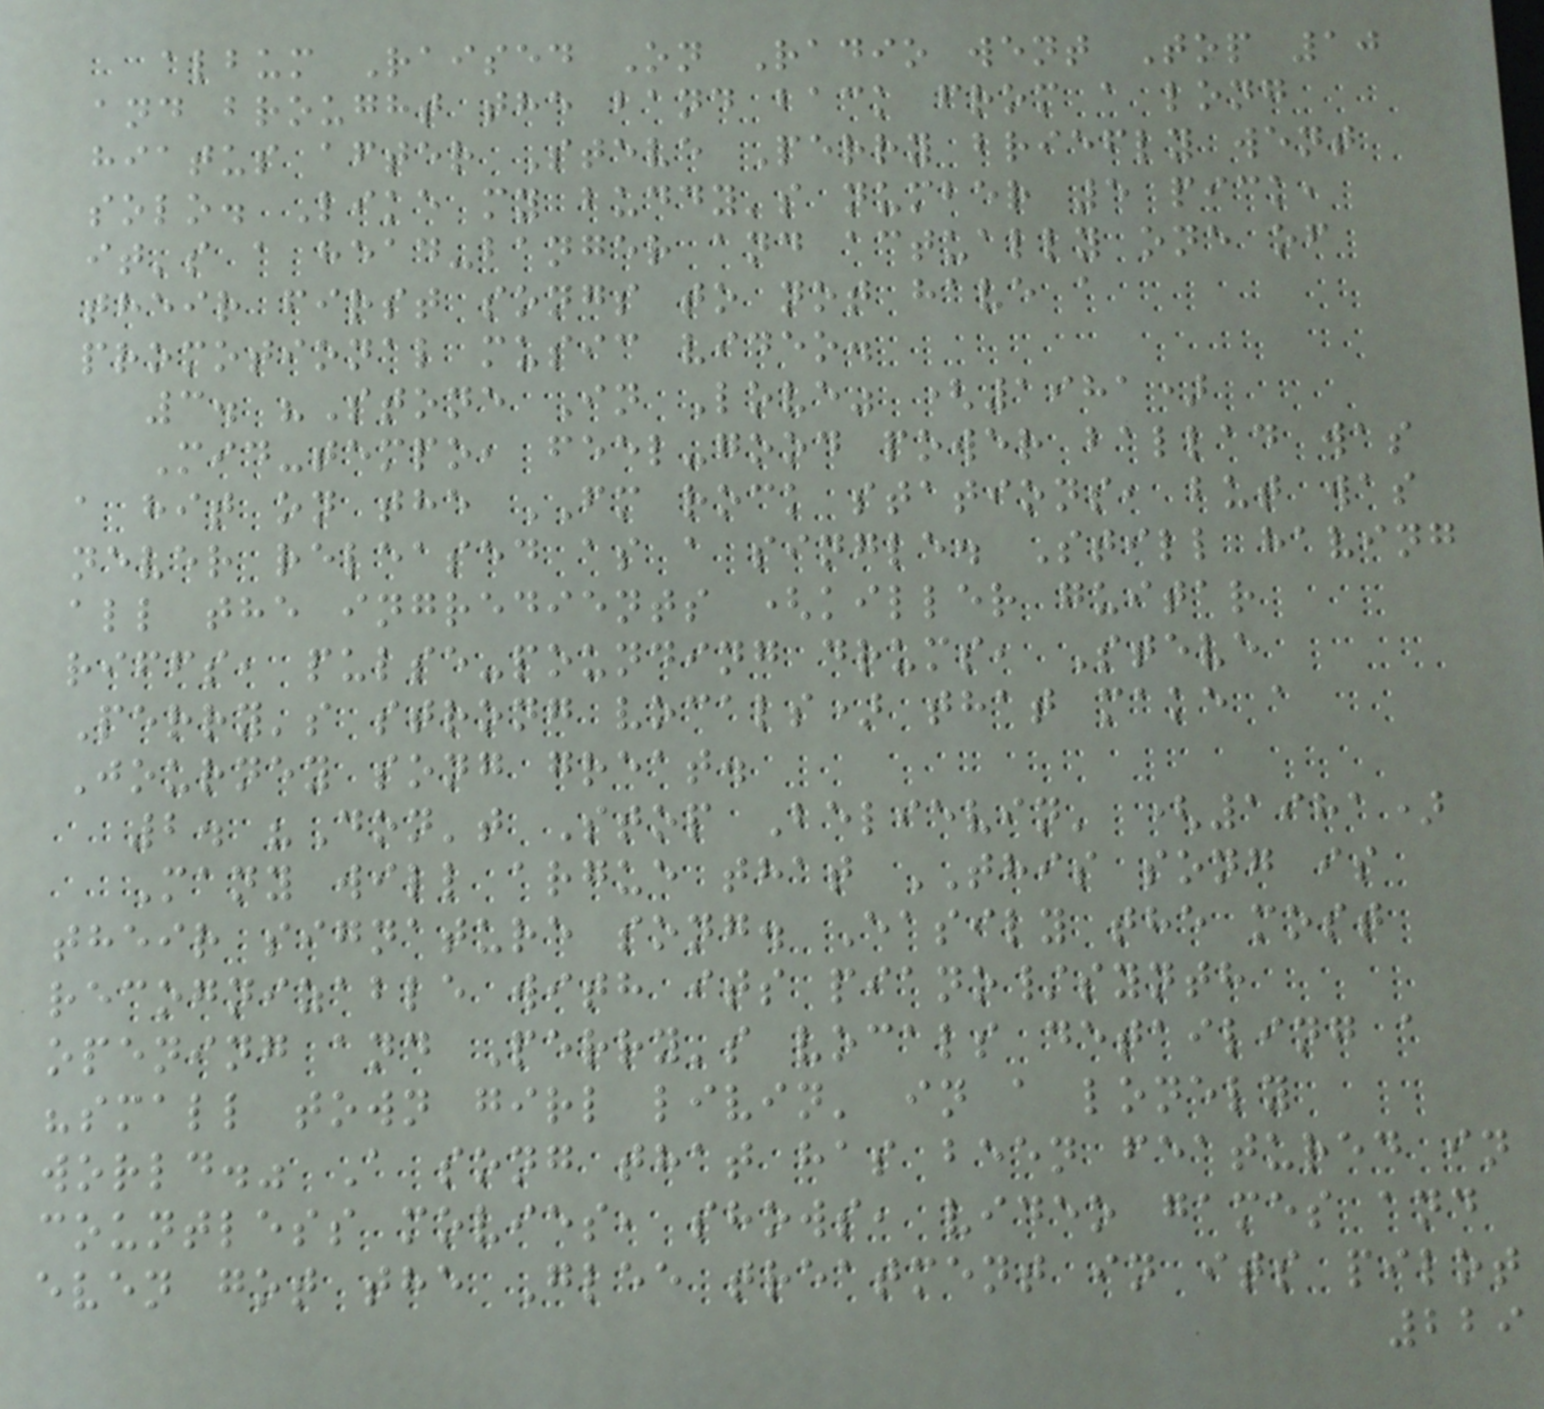album Raised On Radio went Top 10
and brought the band back from a long
hiatus after Steve Perry briefly went
solo. Like my buddy's number 5 pick,
it's a head-banger and actually one of
their first songs to not have a
promotional music video.
3. "Stone In Love" (1981)
Mid-tempo, feel-good power ballad was
a hit on the FM rock stations, but was
never released as a single. Still having
all the ingredients (killer guitar
riffs, pulse-pounding drums, Steve
Perry's strong vocals) that make a
Journey song great.
2. "Don't Stop Believin' (1981)
Many will argue that THIS song is
their signature song. Easily the most
recognizable with its piano/synth
opening and Perry's vocals detailing a
"small town girl livin' in a lonely
world." A song that has been featured in
countless movies, shows, video games and
even got the Glee treatment in its pilot
229
